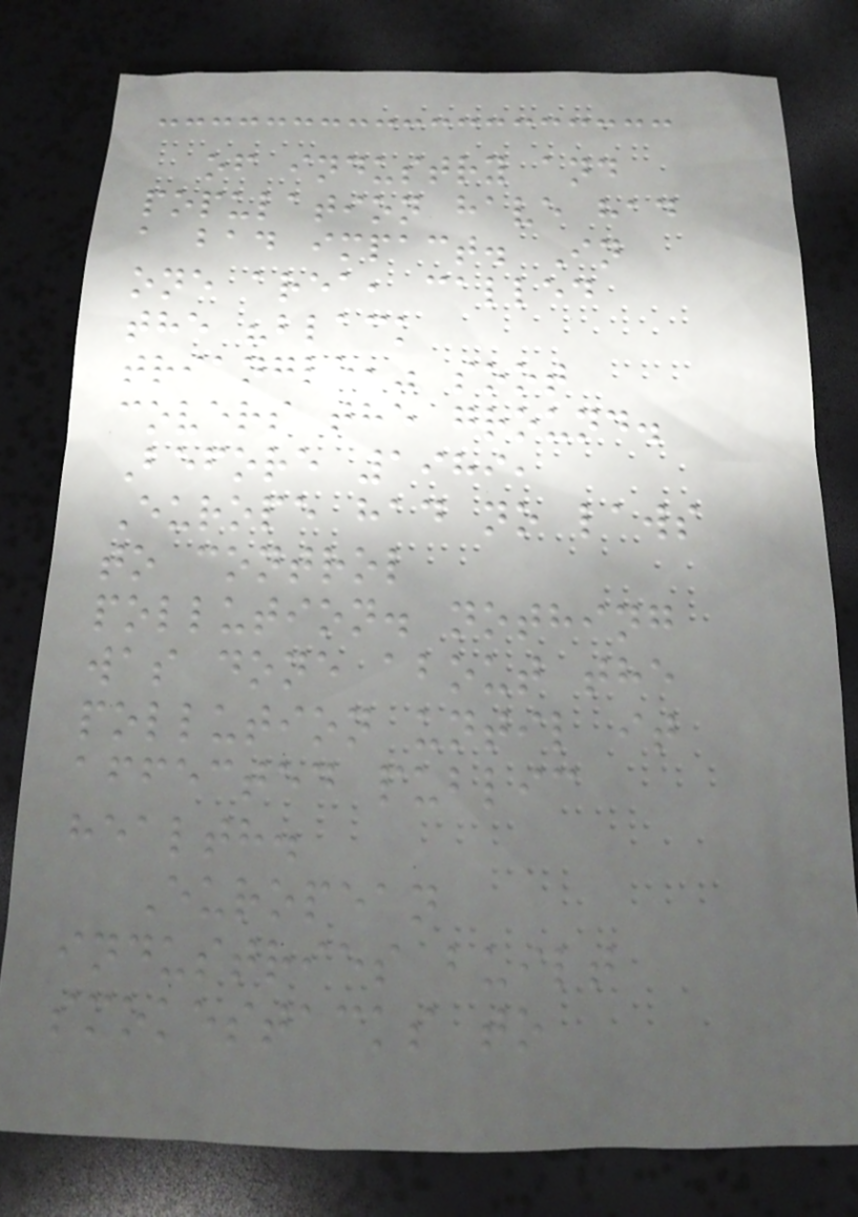of industry and
population have had
a bad impact. In
one area, called
the "black
triangle," soot
covers the ground.
Before 1989,
Europe had no laws
to control
pollution. nothing
was done about the
pollution until it
affected public
health.
European
industries built
smokestacks to
